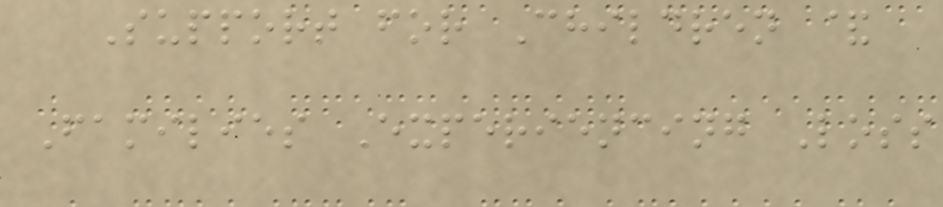Support for Children &
Families Experiencing Loss
